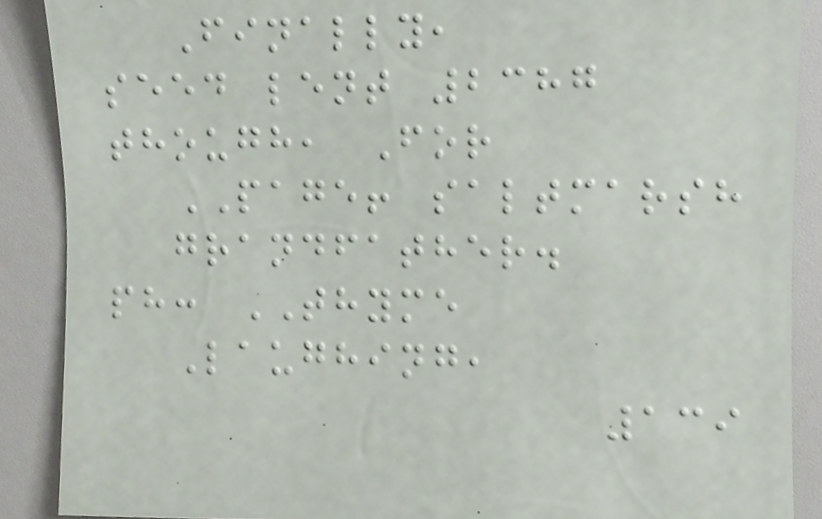Finally,
seed lent 2387
though, For
PAGE! saltmarsh
grandfather.
ph: THYME
Laughing,
139
